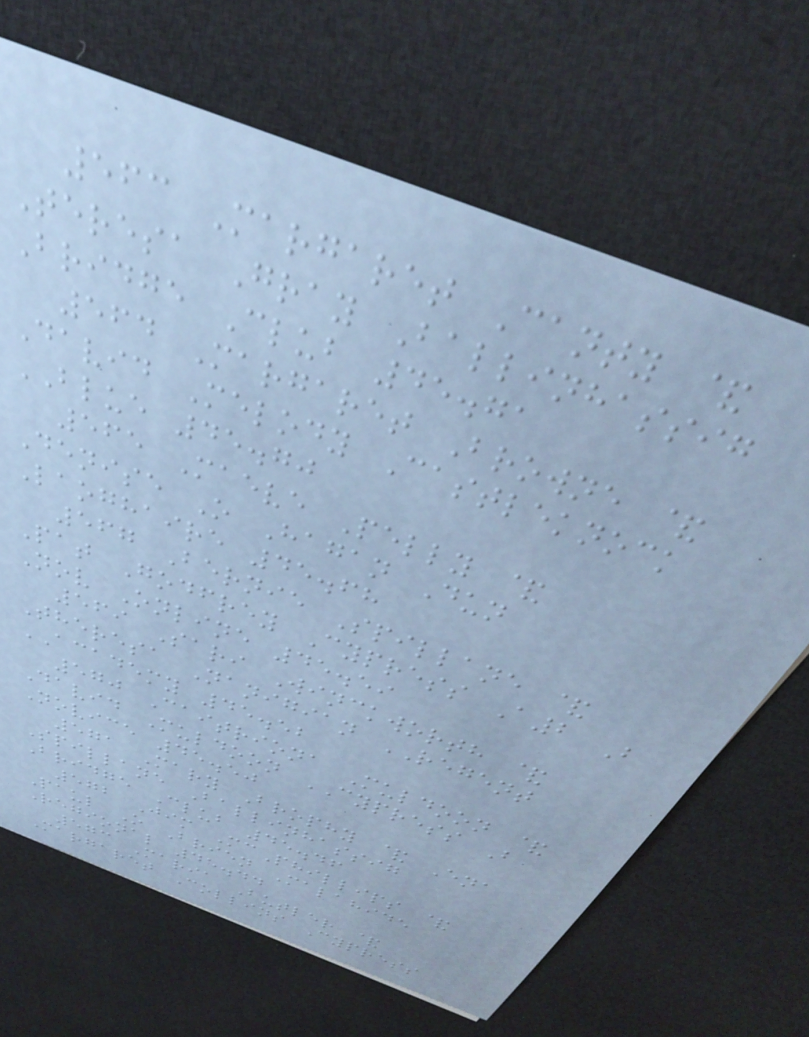563 Margaret Canty &
Teresa Gray Ballinhassig
Bridge Club 45.71
564 Margaret Browne &
David Melody Castleknock
BLUE 45.70
565 Maeve Pelly &
Denise O Hagan Dun
Laoghaire 45.68
567 Bernie Spillane &
Pat Godfrey Cypress A2 B
Nov Online 45.59
569 Sari Winckworth &
Theresa Nanigian REGENT
ACADEMY 45.52
570 Caitriona Muldoon &
David Muldoon CYPRESS B
Novice 45.50
571 Mary Brophy & Ena
Spillane Ballinhassig
Bridge Club 45.46
572 Jim McPhillips &
Paul O Brien Malahide
Regional 45.44
573 Maria Butler &
Margaret Collins Cypress
